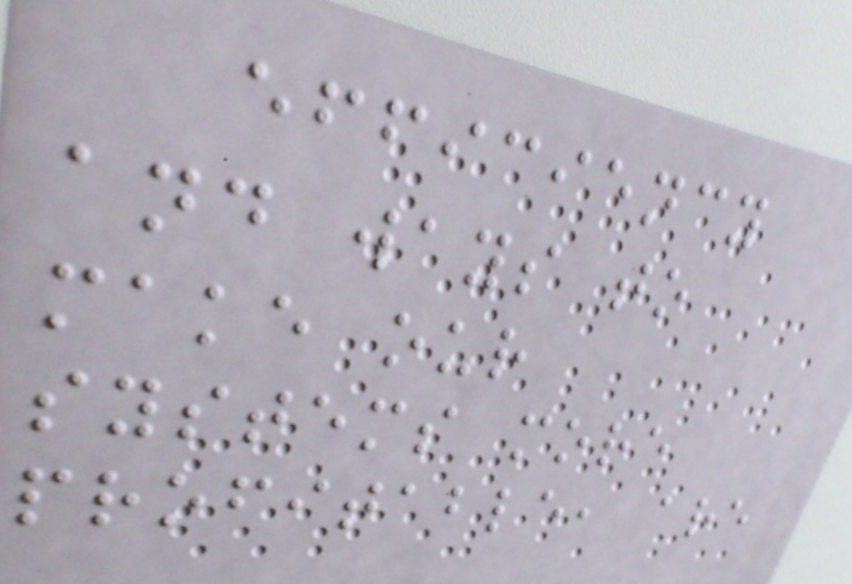efficiency
and ways to
make our
systems more
profitable, are
